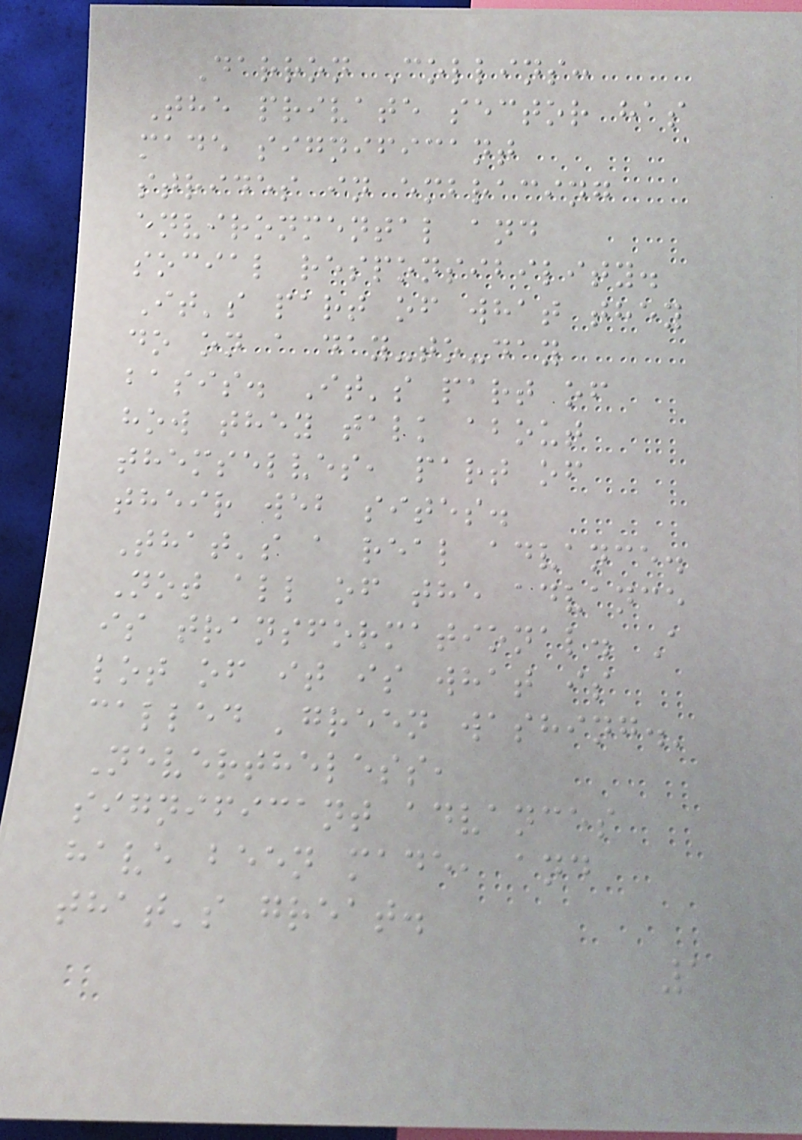Darron Collins:
The private sector has
made significant
strides in embracing
environmental and
social responsibility.
It's part of what they
do on a day-to-day
basis. It's part of
how they talk about
themselves, part of
their web sites.
That's a real advance.
Not all of the advance
is transformational. A
lot of it is what is
called 'green washing.'
Nevertheless,
significant advances
have been made, and
that's great.
1
